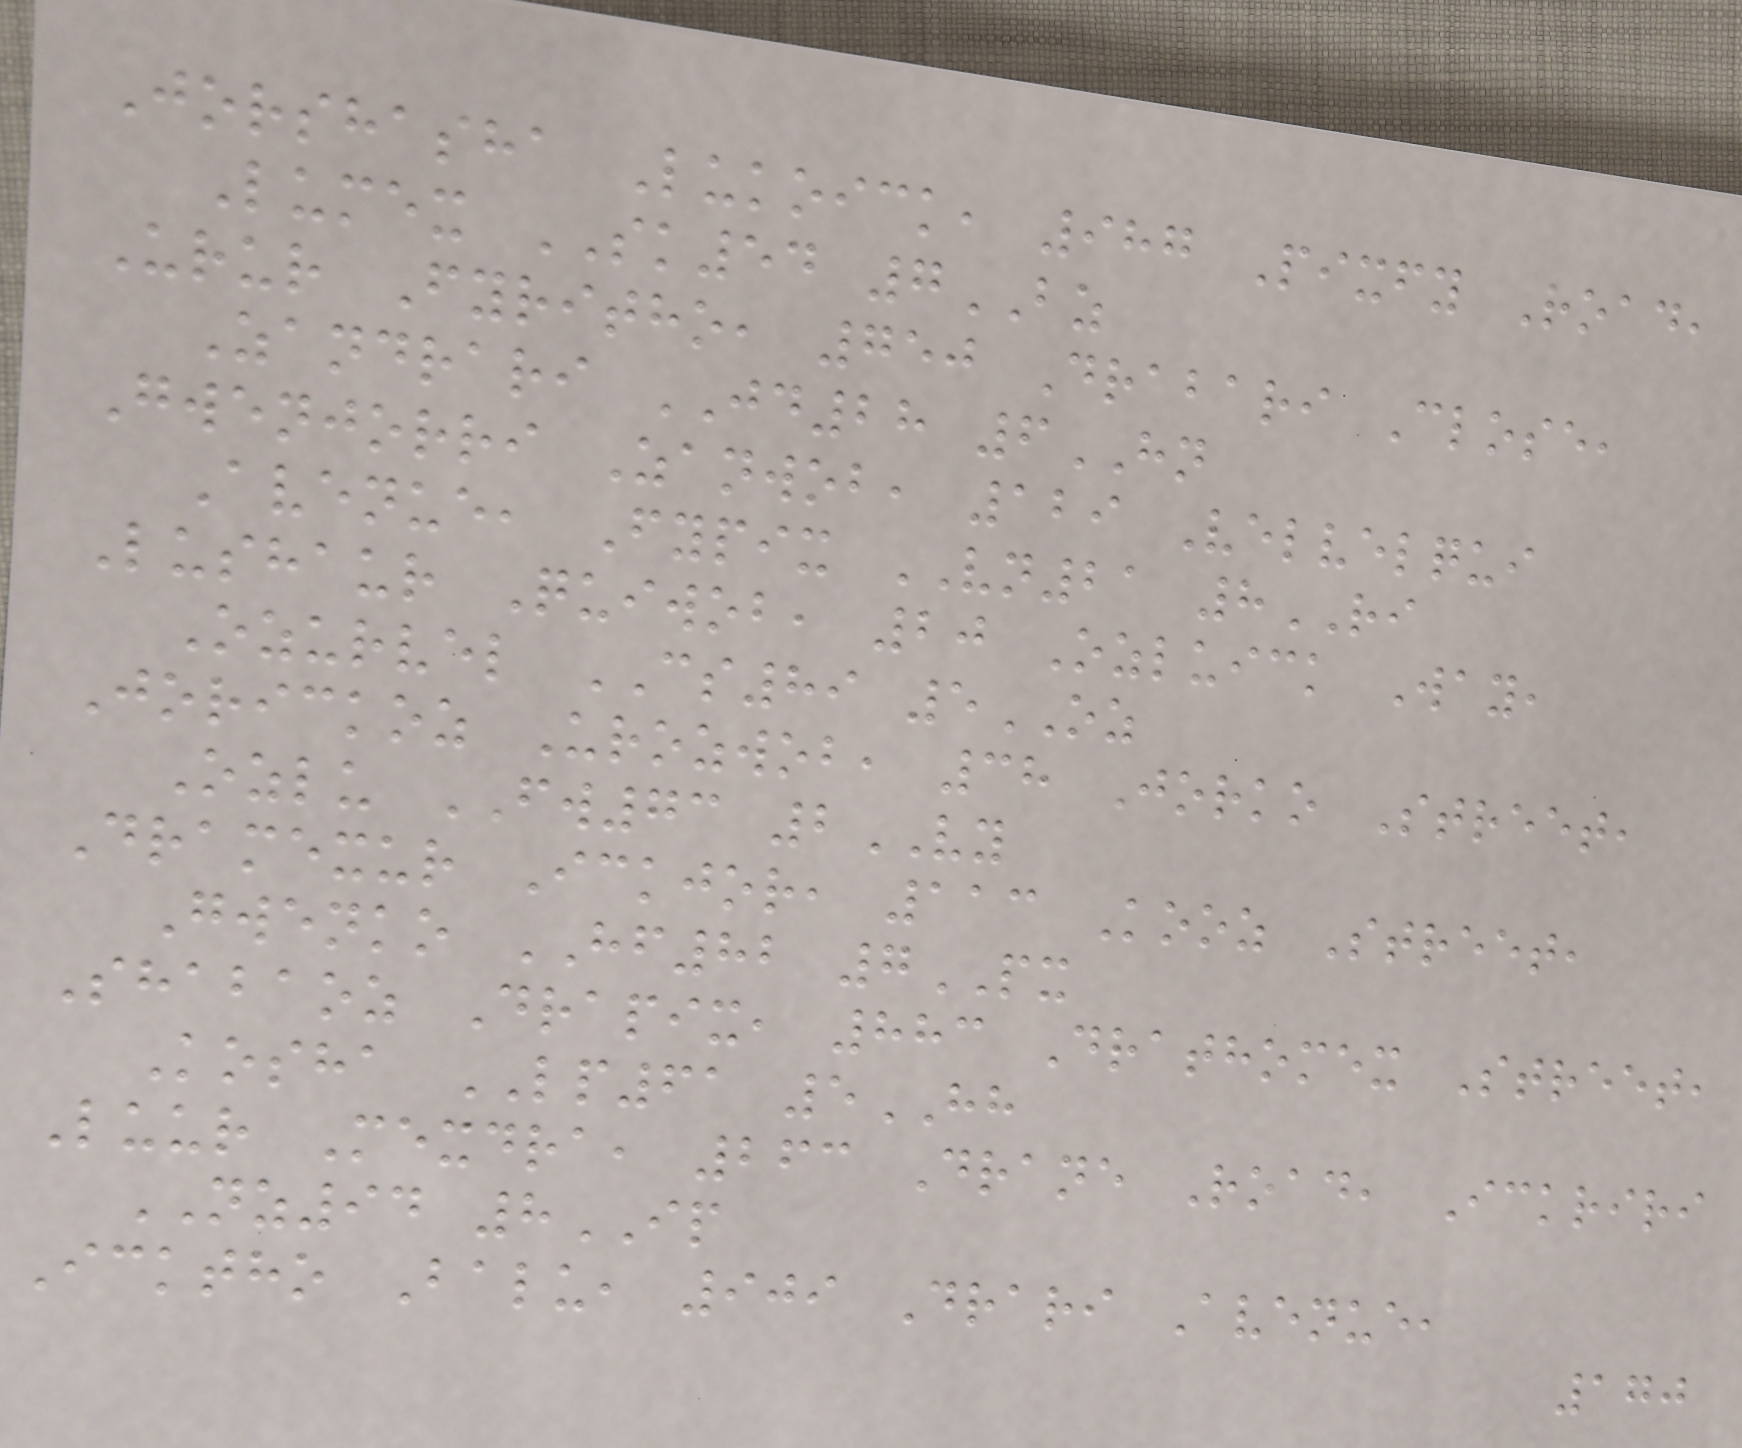Jorshasha Lukoick, 987 Pixfy Road,
Lumex SK54 7BZ
Urur Fyritho, 750 Drabari Close,
Zandrari JD28 6HN
Gwenjorri Zanwob, 129 Velvelqui
Avenue, Fypix VN21 8RI
Lushaur Quiwob, 20 Ozluick Way,
Ozurvel CS89 5OZ
Jorickoz Urozwob, 38 Jorko Street,
Ozlu FW73 2VY
Dramexur Ickjor, 113 Kooz Street,
Gwenko HF82 7PX
Shabaoz Drapix, 883 Drathomex Street,
Kosha LP61 5HH
Luur Mexdra, 263 Drane Road, Ickriri
NZ94 8IP
Icktho Balu, 909 Drari Avenue,
170
